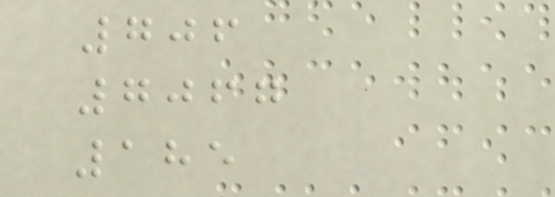706
7067
185
